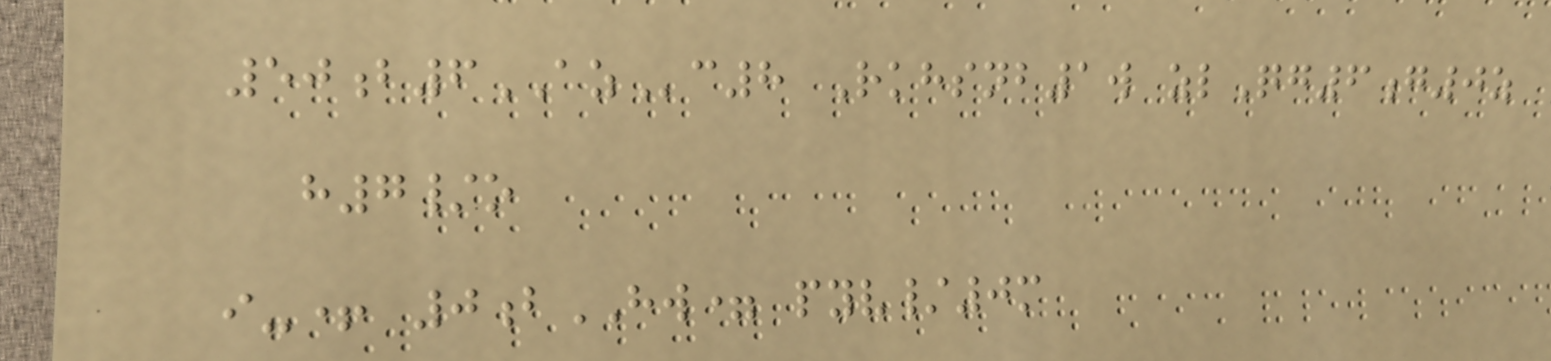50b6AZc8 Rkhsnb1w zlQg6g0z
h7/o
i-+ 0bHW= pyv/0m
